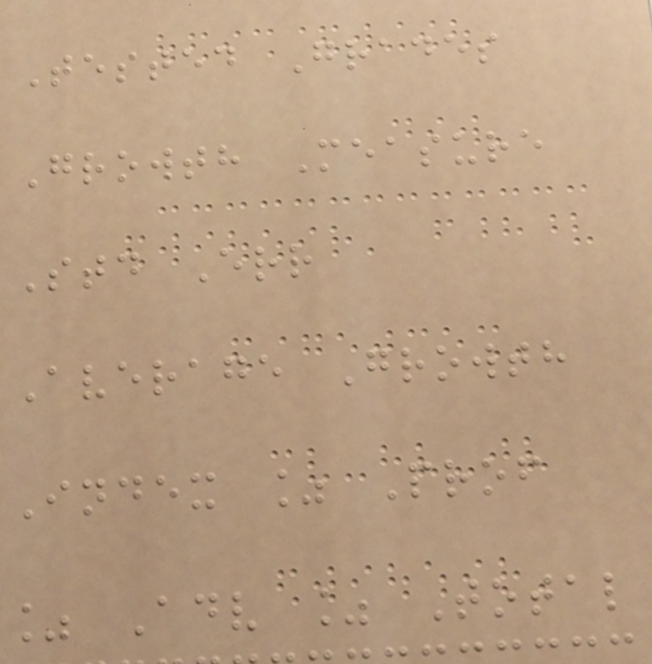Tested Grades
Growth Measure
Std Err
Average Growth
Index % Prof
% Adv % Total
